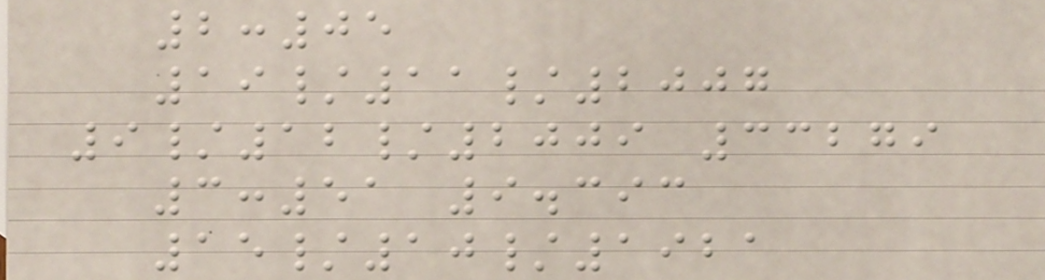2:05
19/11/2007
9/12/2009 33279
3:51 9.393
15/10/1921
